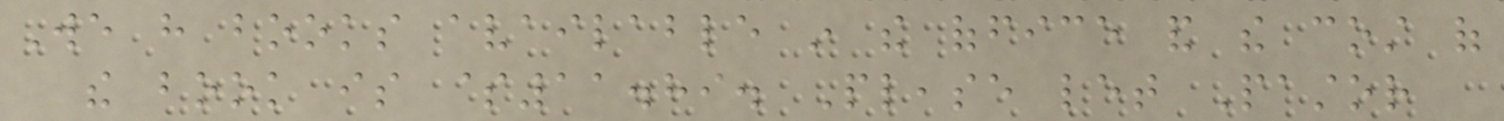We have books available in the office and the cost of
the book is $11.89. Please let Pastor
